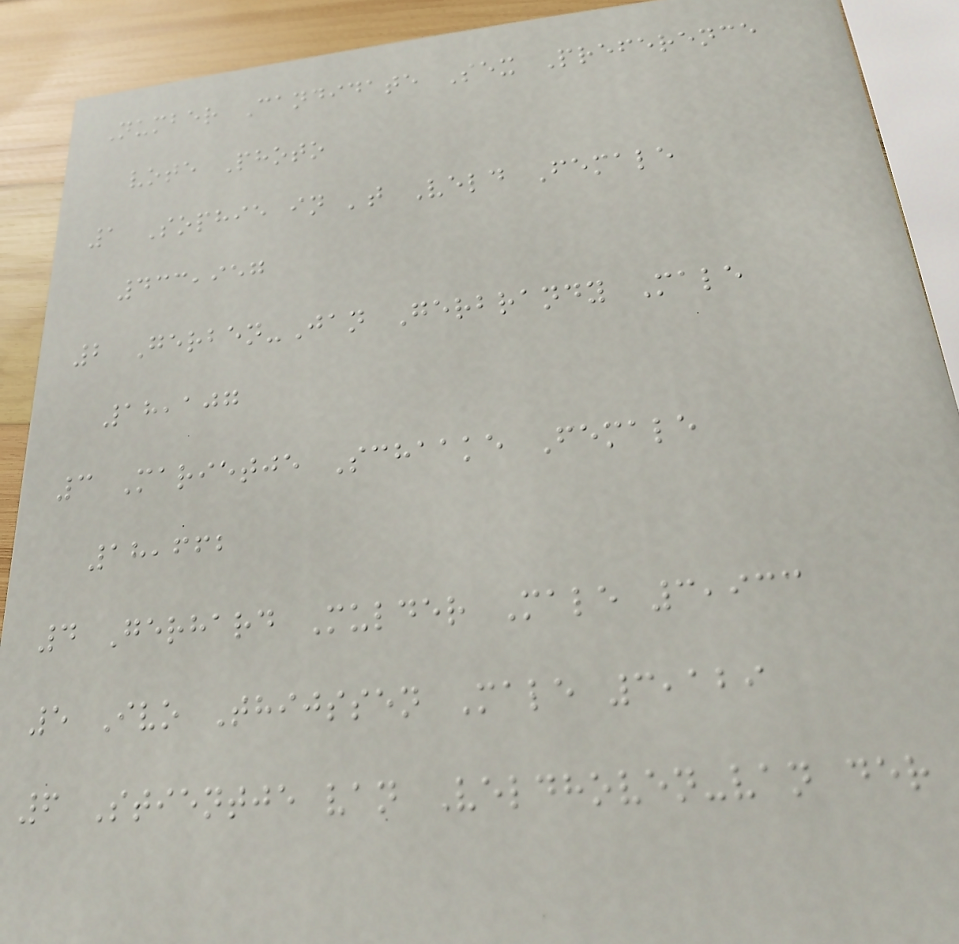Number Candidate Sex Preference
vote Photo
1 Sophie in 't Veld Female
433,957
2 Gerben-Jan Gerbrandy Male
18,107
3 Marietje Schaake Female
18,662
4 Gerhard Mulder Male 3,933
5 Ivo Thijssen Male 3,129
6 Stientje van Veldhoven-van der
